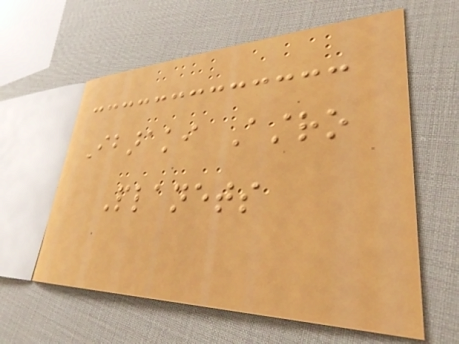Ibaraki Astro
Planets
